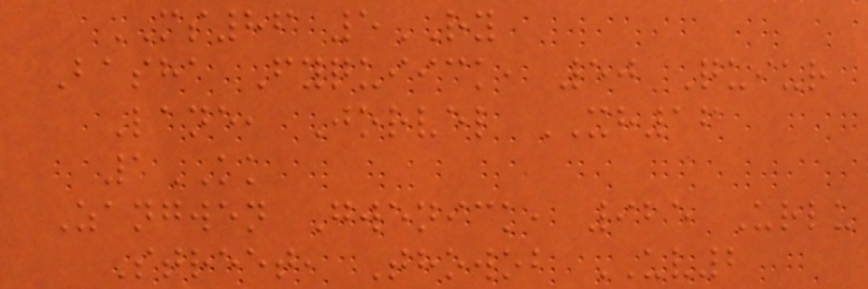MS86 5RY
Basha Fyquiick, 50 Quiur
Lane, Jorvel XH16
1KK
Zangwen Gwenick, 925 Urlu
Street, Thowob UV2
